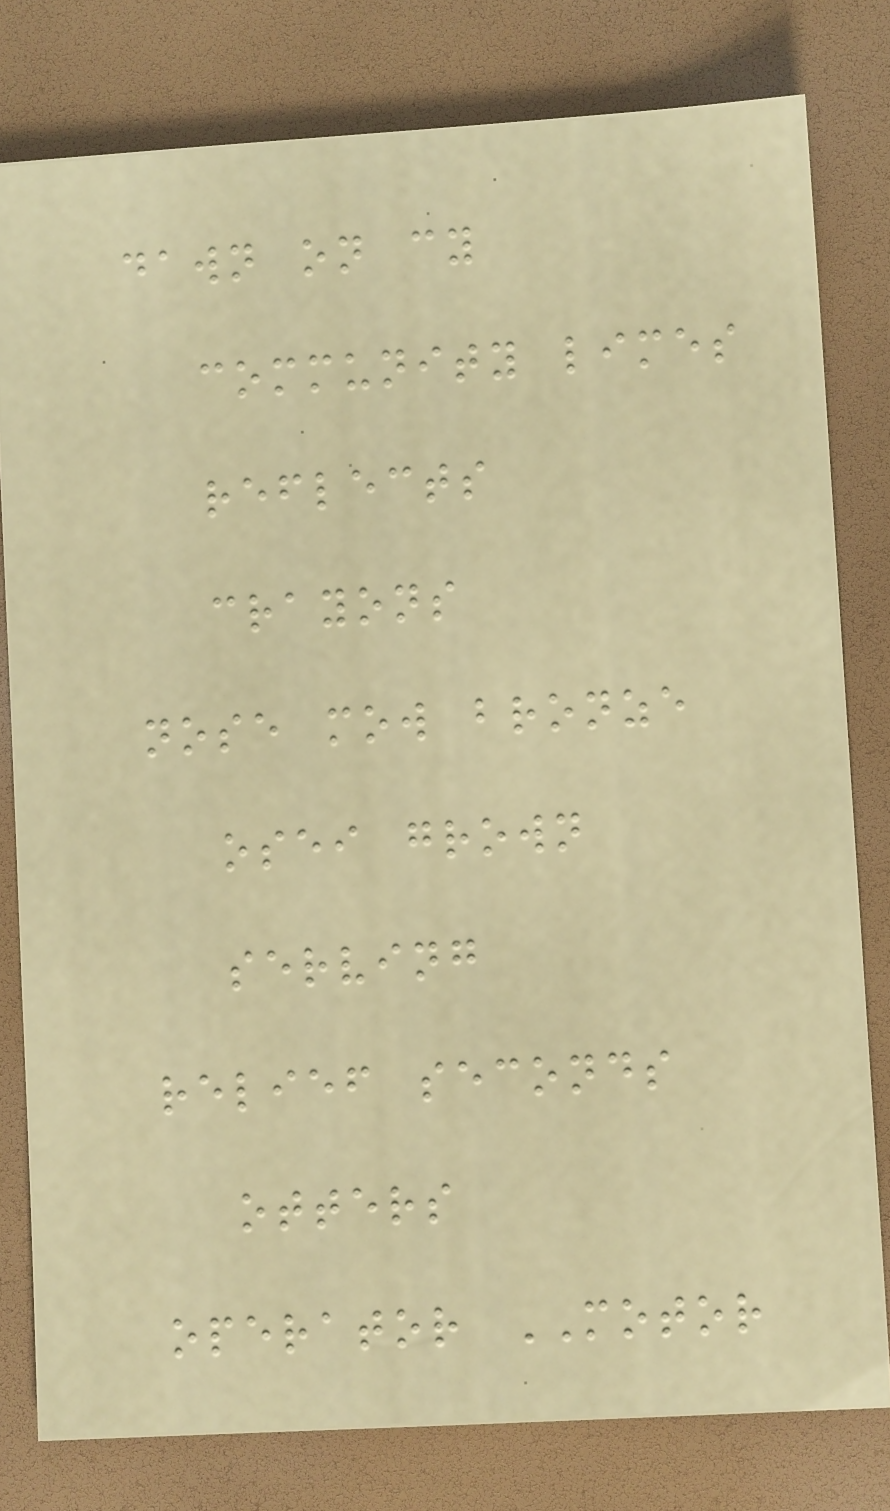dawn on cy
community limes
reflects
crayons
nose mow bronze
osei grown
serving
relief seconds
otters
operator MOTOR
